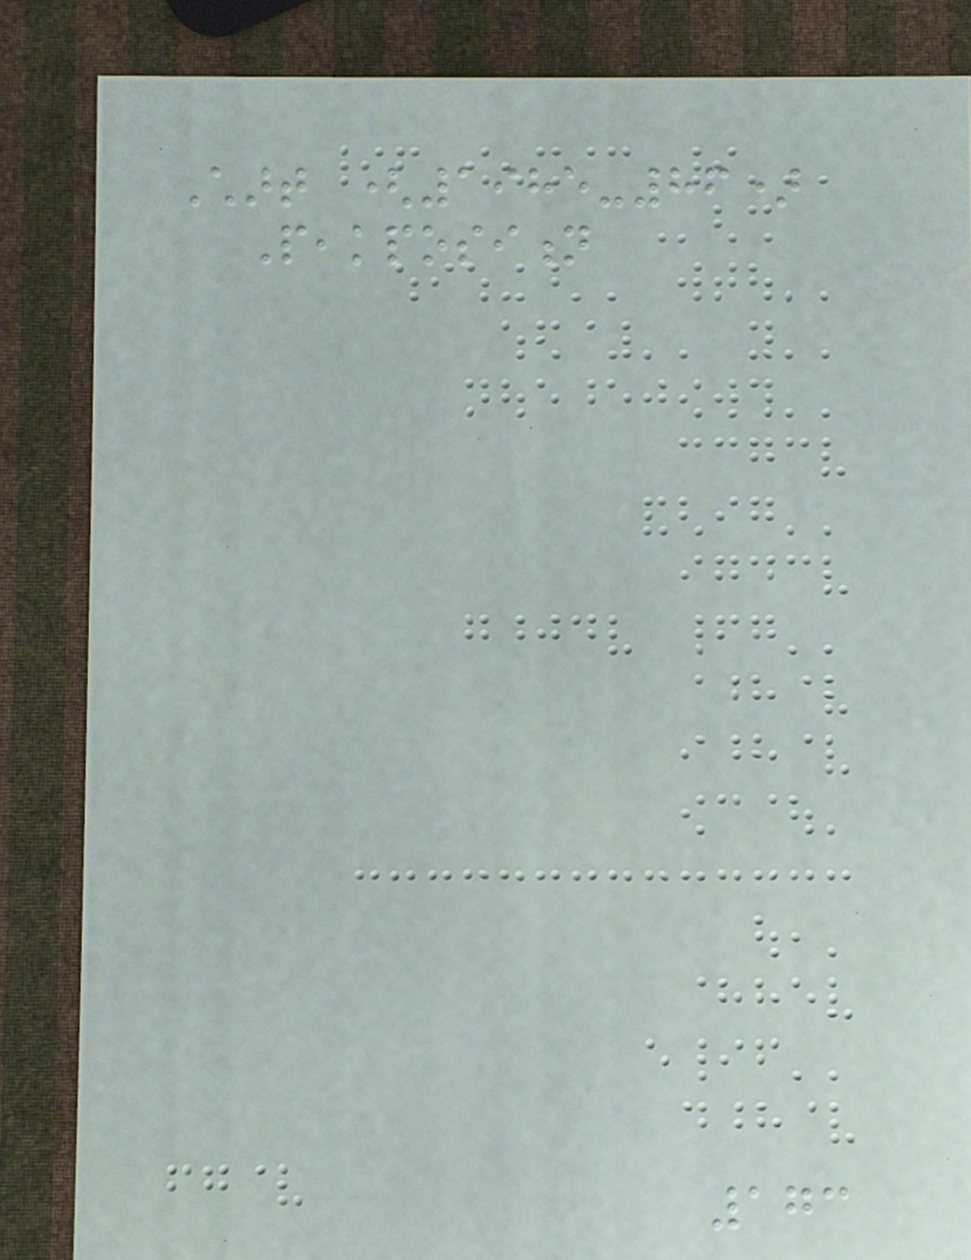Chart (1985-86)
Peakposition
173
